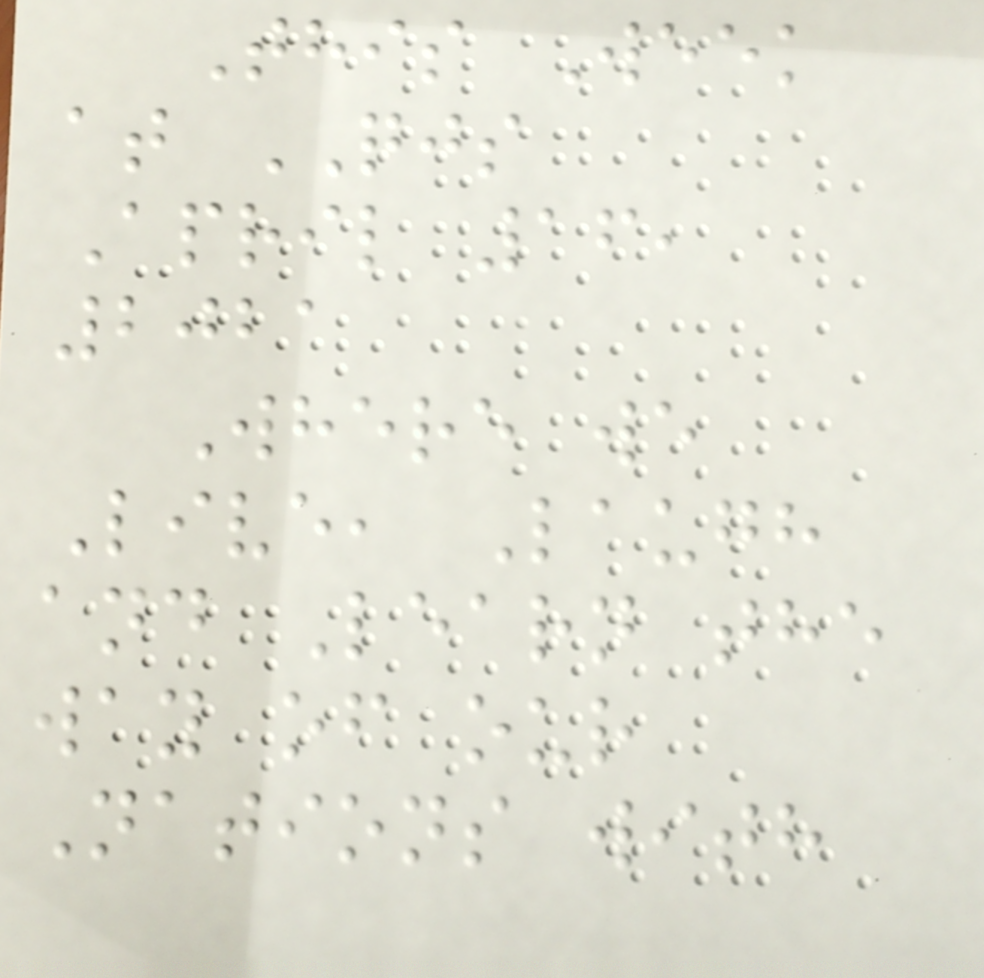This Week
at QJS
April 16,
2021
Where we
Live, Laugh
and Learn the
way of our
Nations with
